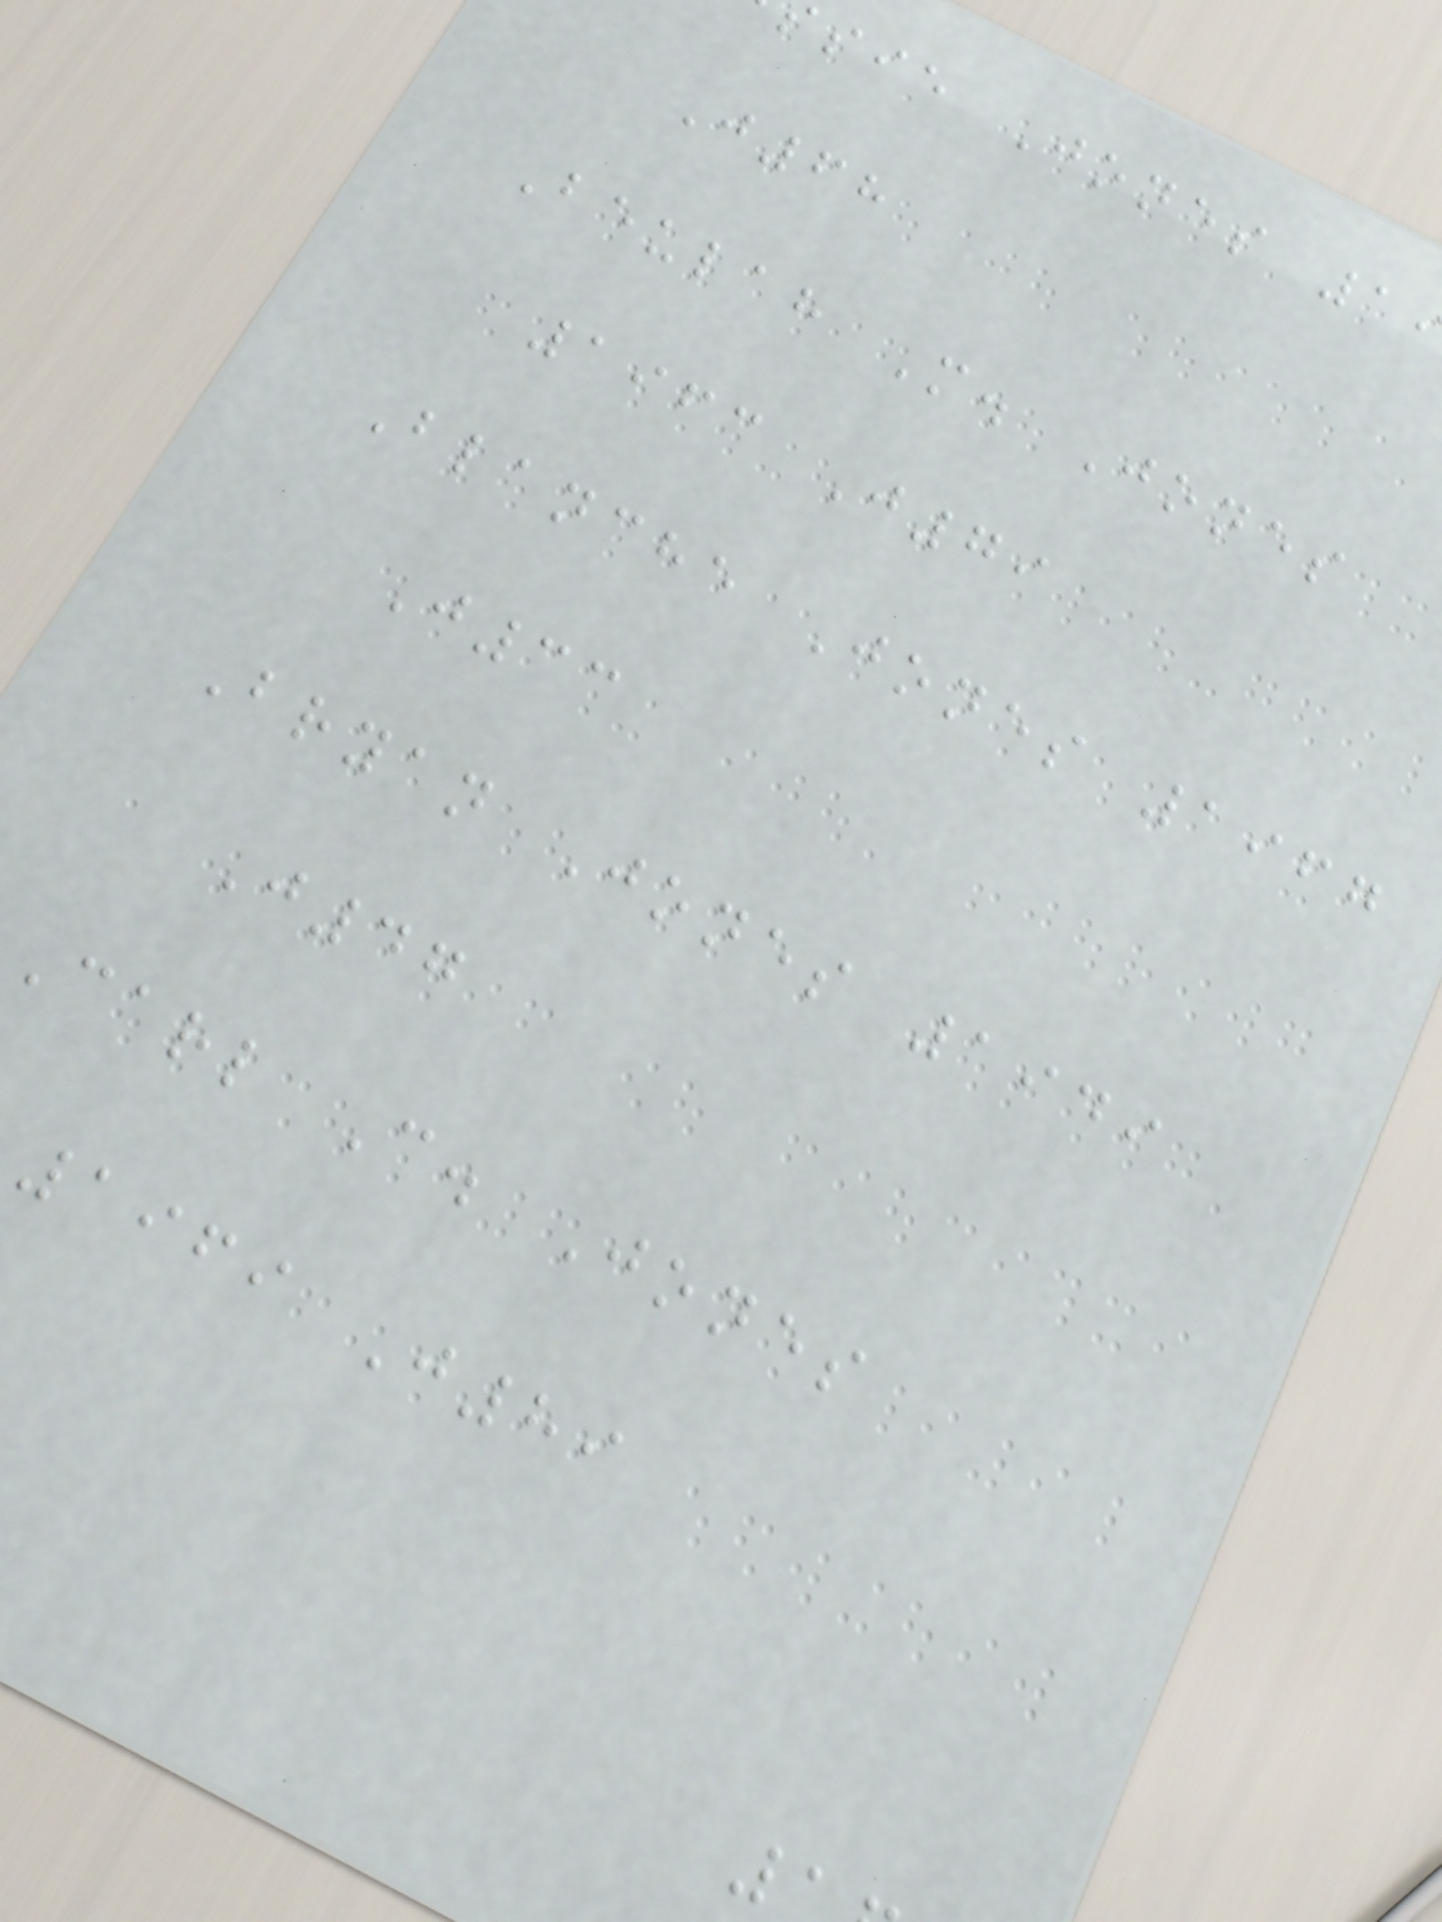sie Jones 1
J68
Beulah M. Jones
1963 J79
Blanche Jones 1967
J33
Bryan Jones 1949
J47
Carl C. Jones
1969 J89
